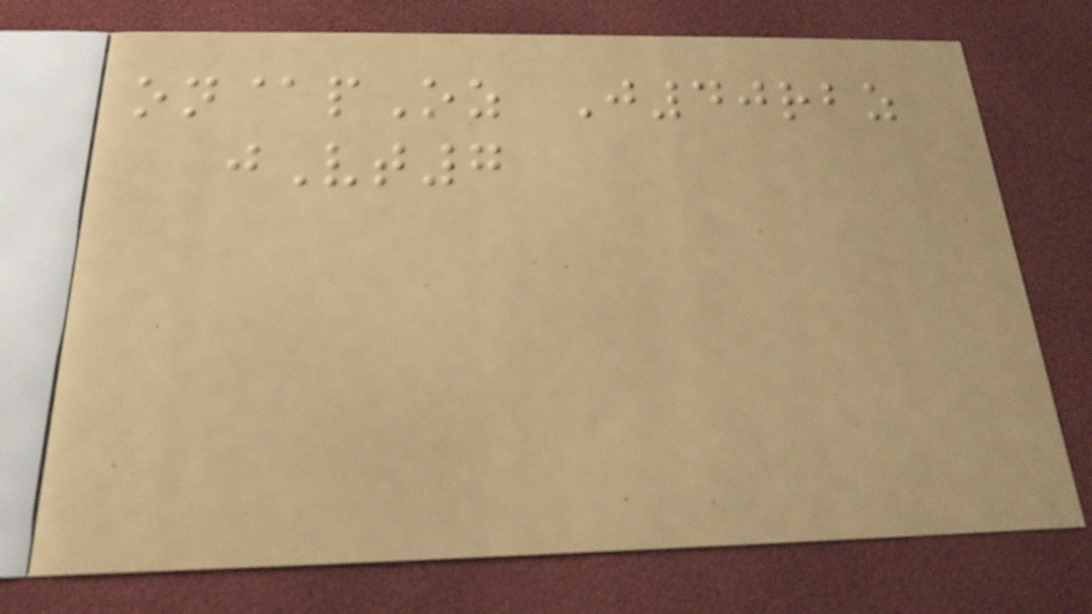on@pOz J40rbz
jVt7
